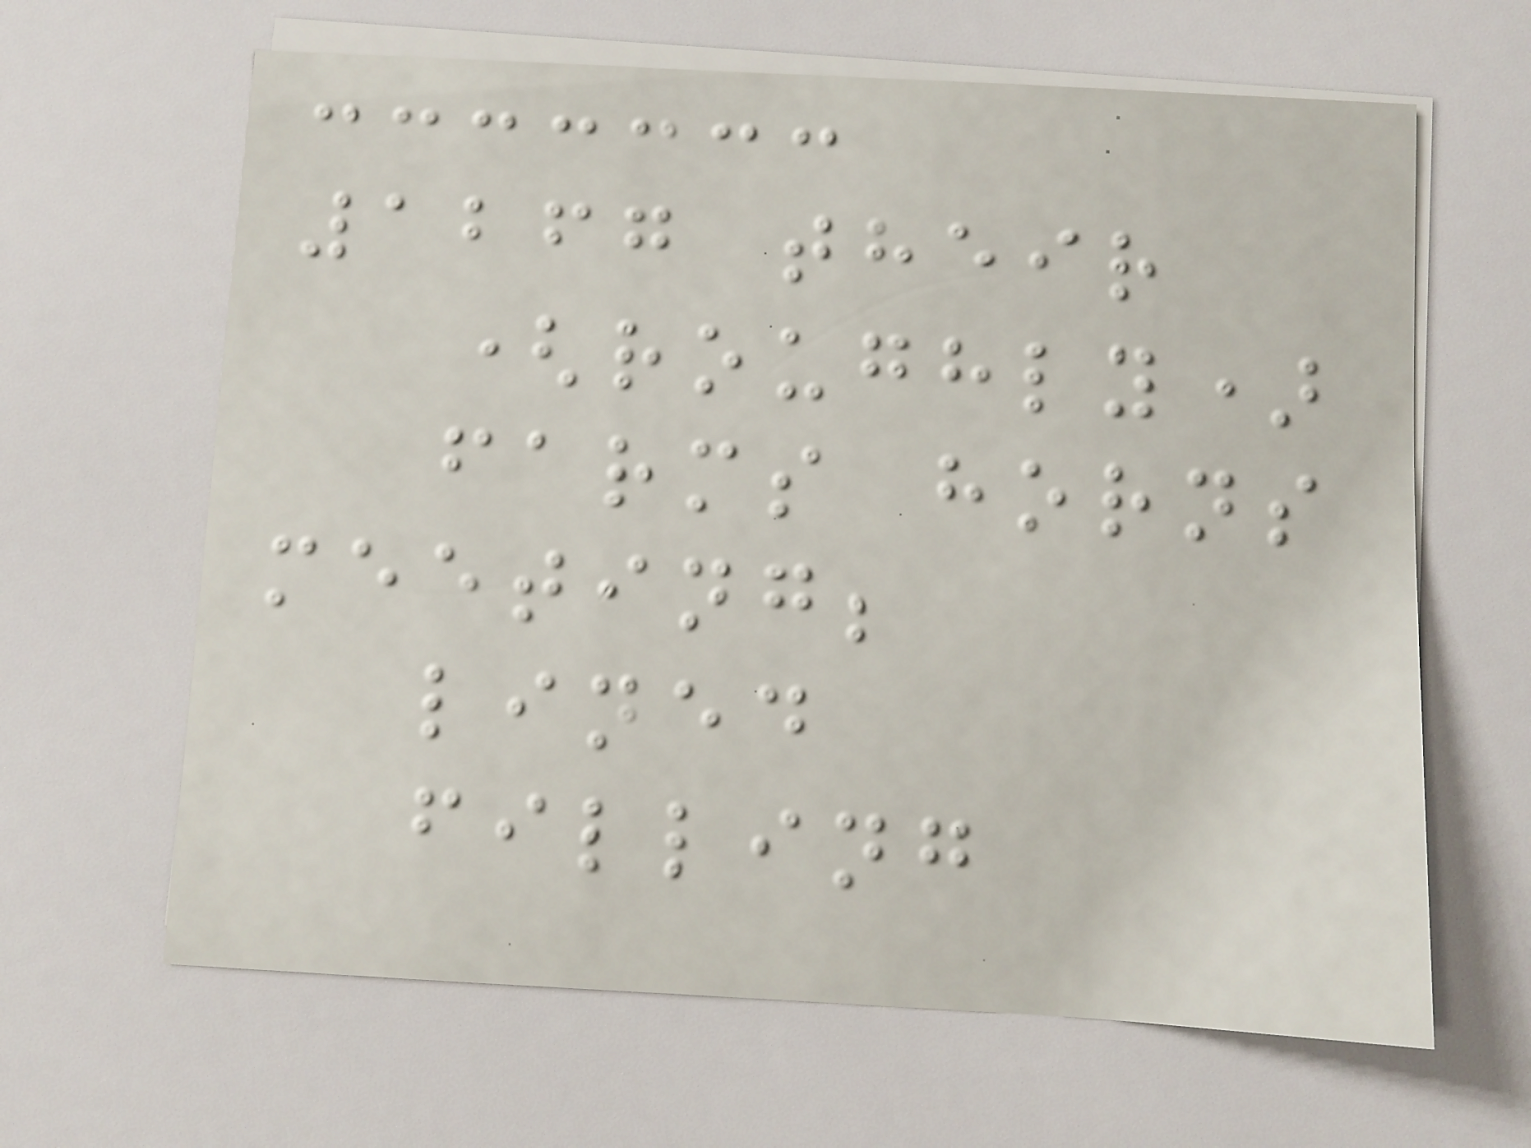1267 their
(roughly)
farms horns
meeting;
lined
filling
